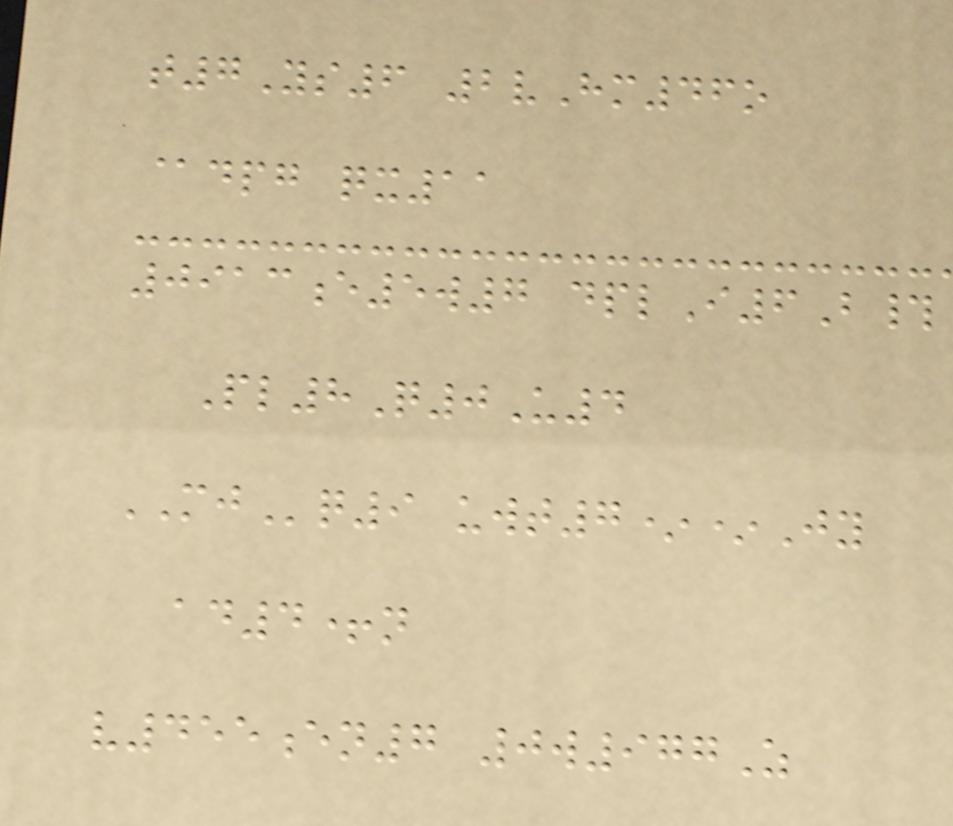t7Ys6 2vHm46o
@dpg qx11
0913e5w7 dplI6B#
Pl8Q0U4
MJq9 uwt7**Jy
ad4+n
v455en7 0w977Z
